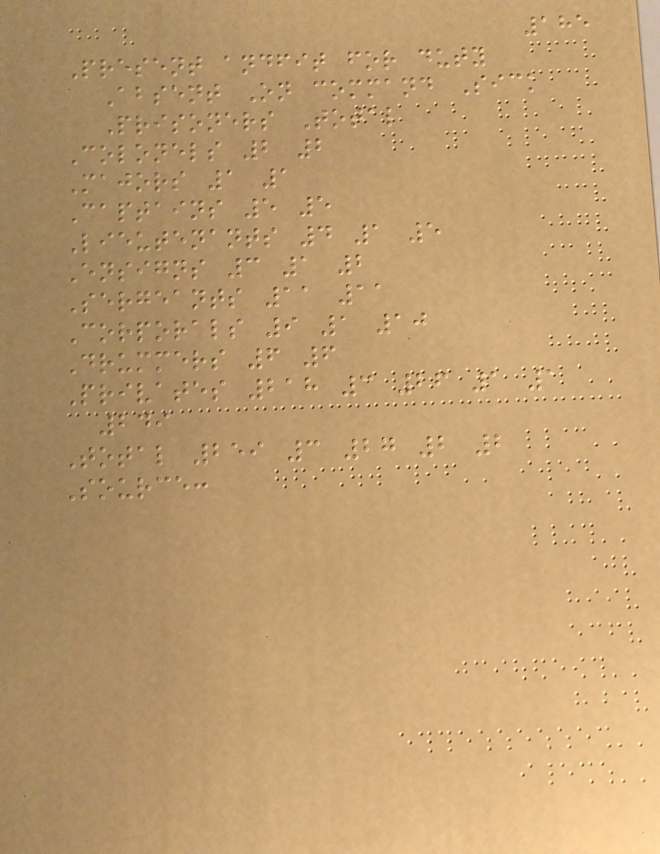185
Present andfit for duty
Absent On command Sick
Prisoners Total
Colonels 2 2
Majors 1 1
Captains 5 5
Lieutenants 4 1 5
Ensigns 3 1 2
Sergeants 11 11
Corporals 9 1 10
Drummers 6 6
Privates 218 3 26 1 1
249
Total 259 3 27 2 2
Source:
